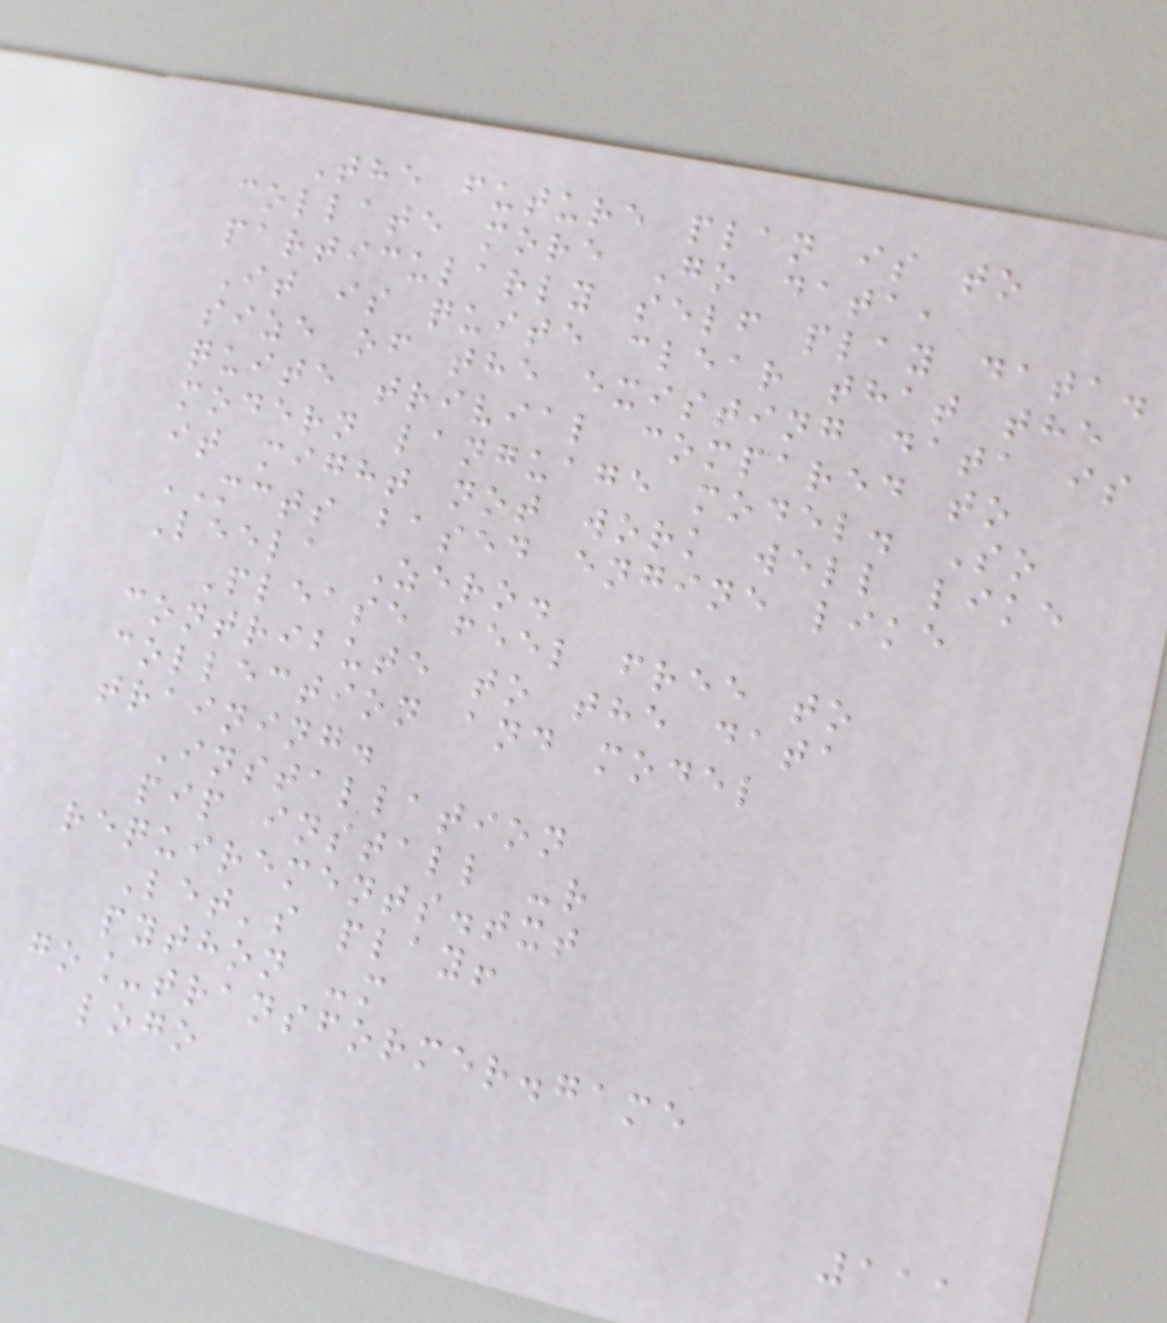The future plan is to
collate more Go data,
particularly self play data.
It is quite clear that the
size of the existing data is
quite trivial compared to
modern language model. So
it might not work well like
MCTS based engine like
Leela Zero.
Please feel free to
contribute to the data
collection and model
training.
Installation
pip install -r
requirements.txt
Let's play!
python -m
go_transformer.game
logo
111
